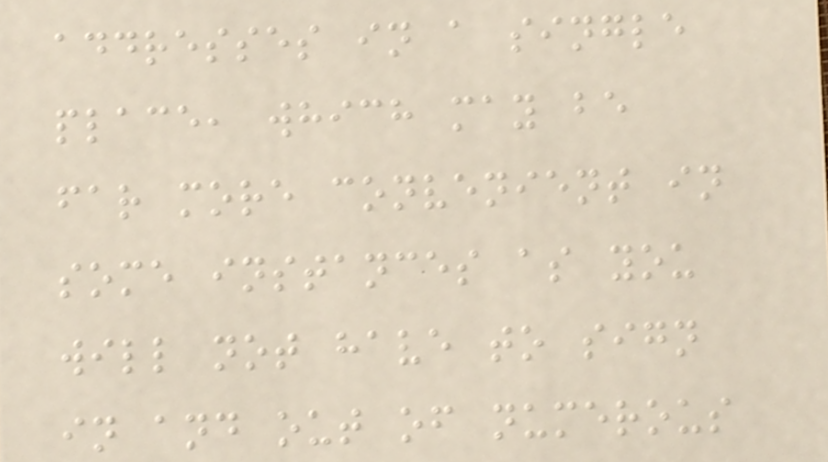addresses in a single
place, which may be
far more convenient in
some instances as you
will not have to sign
in and out of numerous
